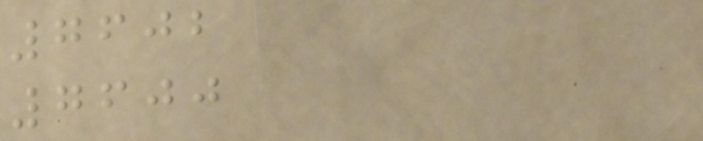7602
7600
